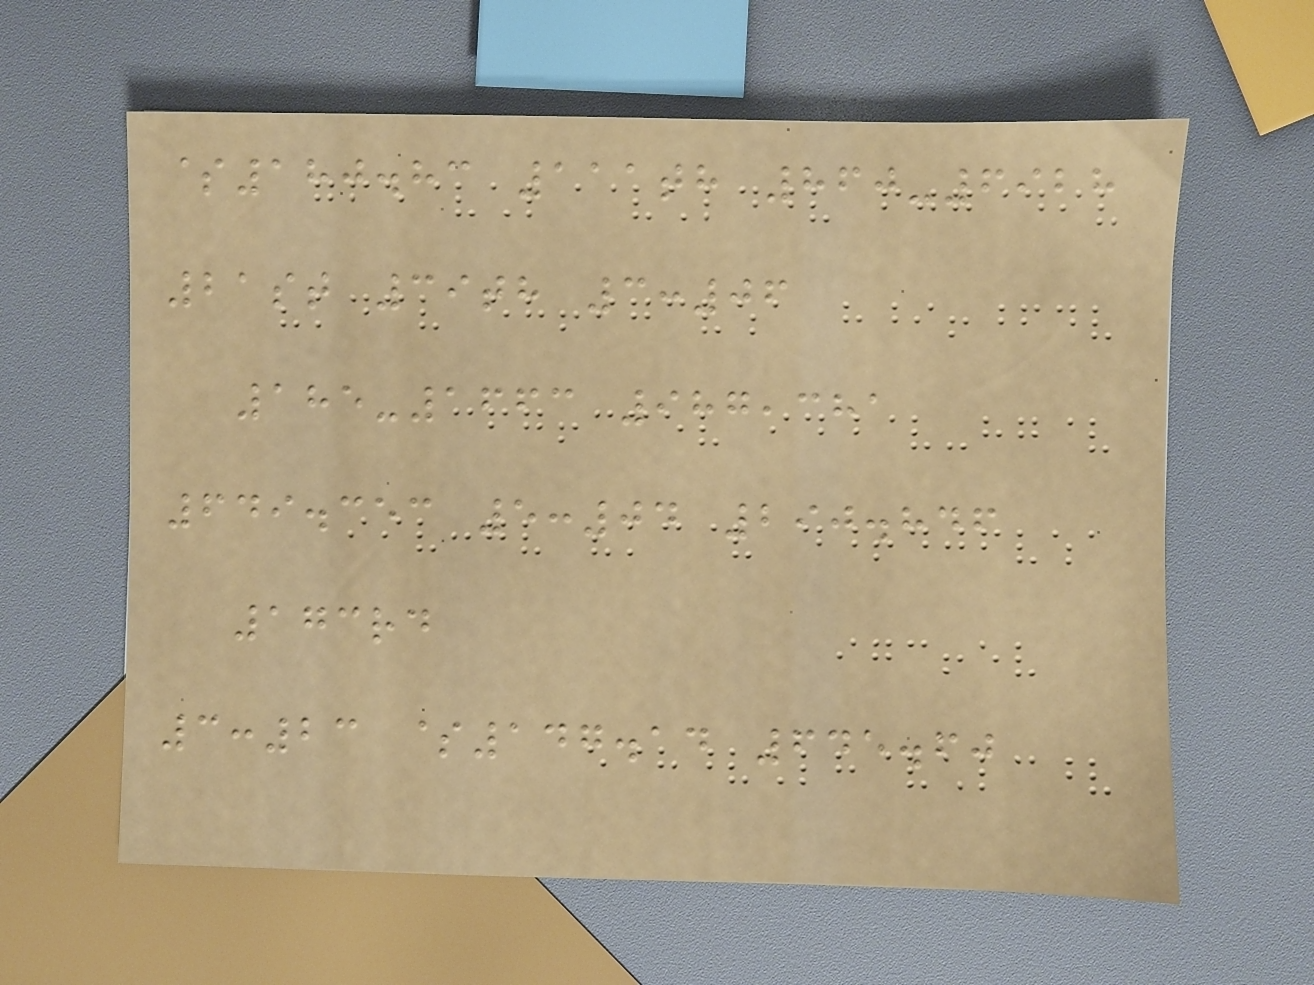$180.83 111th 860-6928
21st 39th 3:06
185-1663 987,381
649.353 5:04 290.846
173rd
3:23 $147.14 645.60
